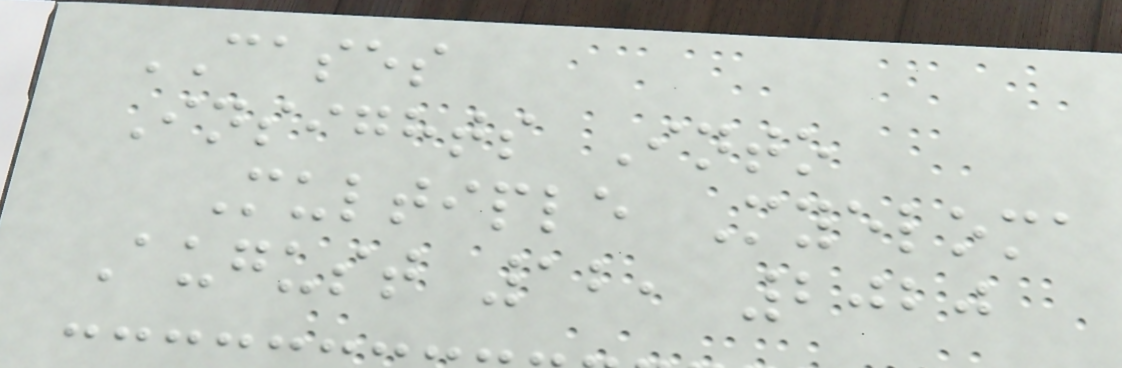CASES
Insights Into
Multiple Myeloma
August 12, 2020
